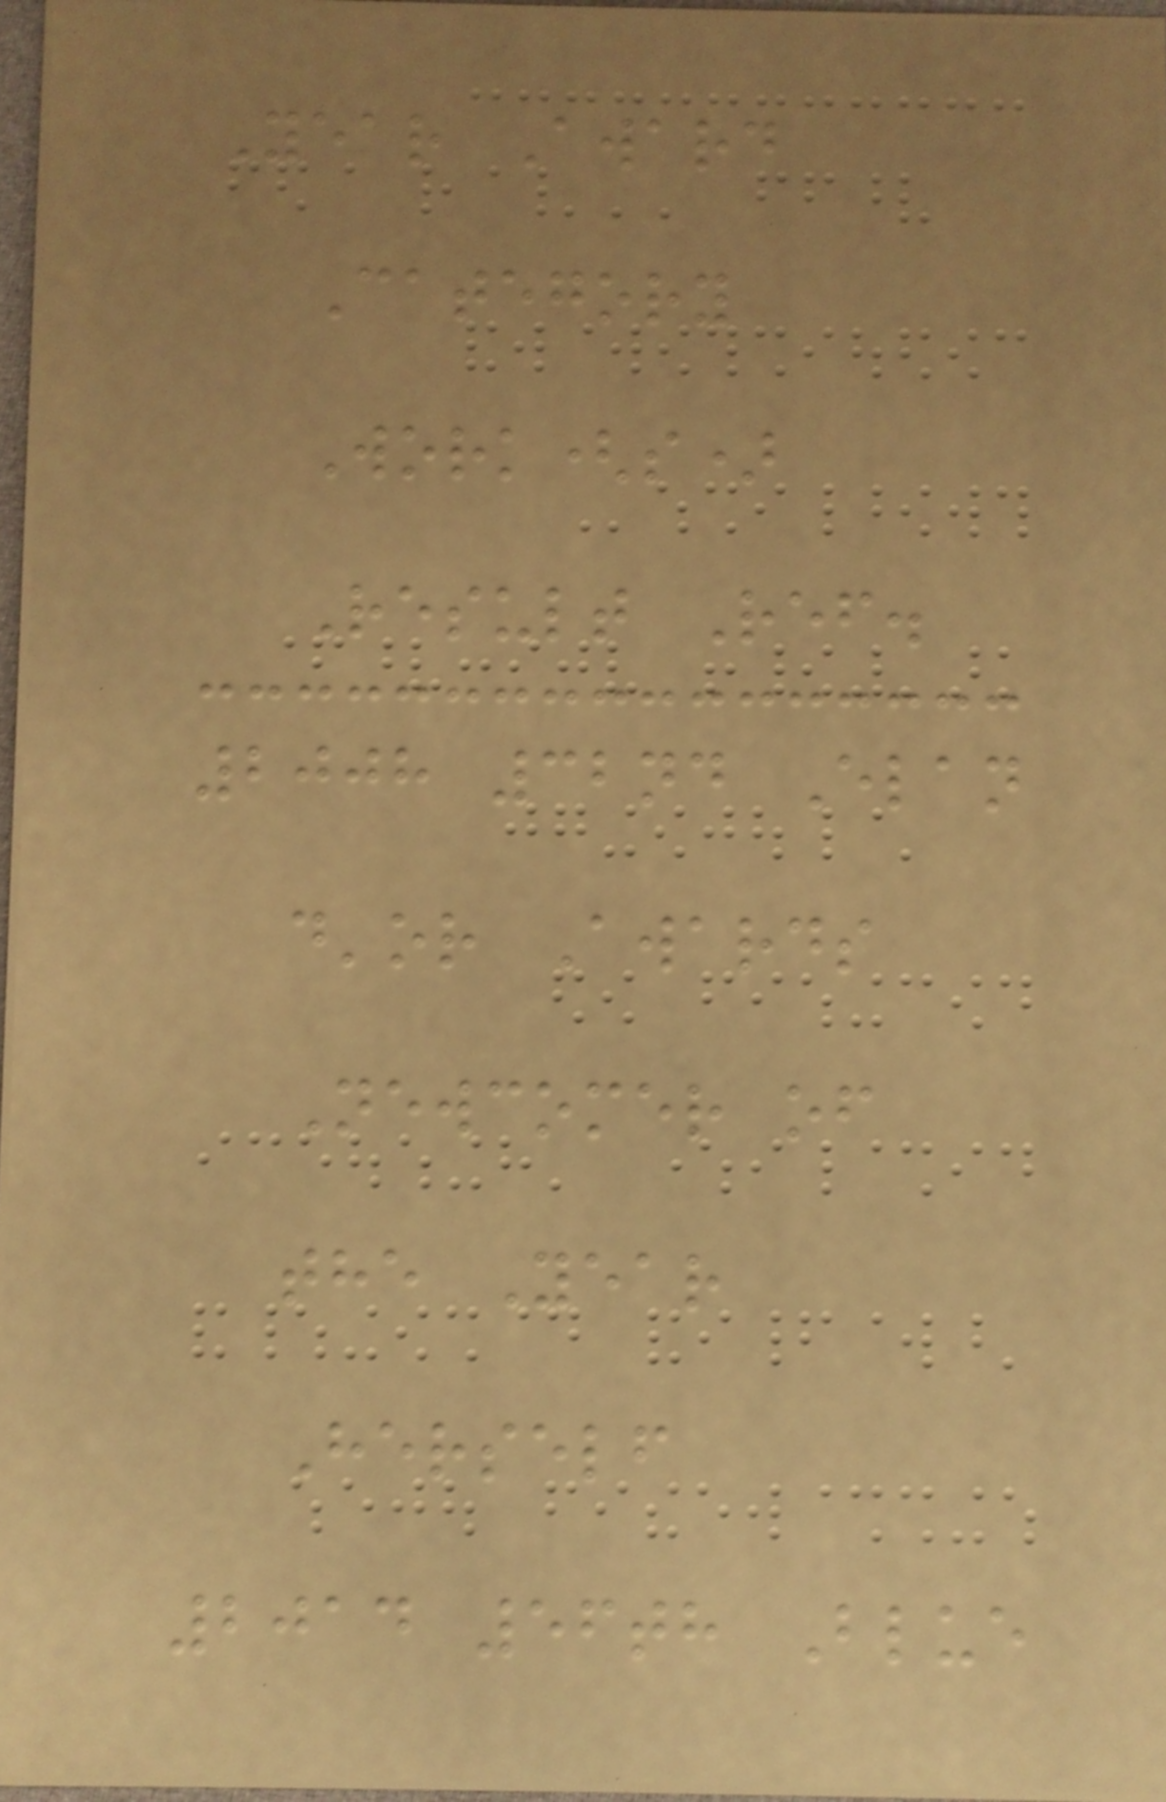Year Award
Category
Work(s)
Result Ref.
2008 32nd Elan
d'or Awards
Newcomer of
the Year
Herself
2014 56th Blue
